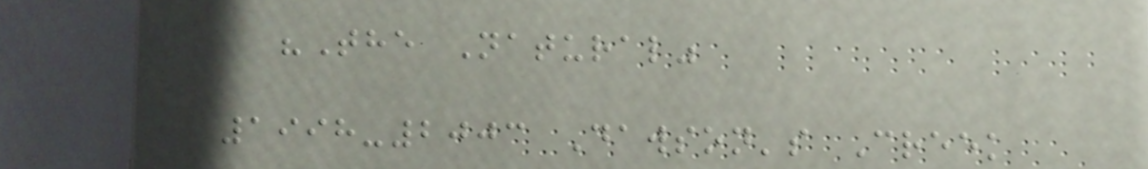"The Natural"
1998-2003 Dawson's Creek
